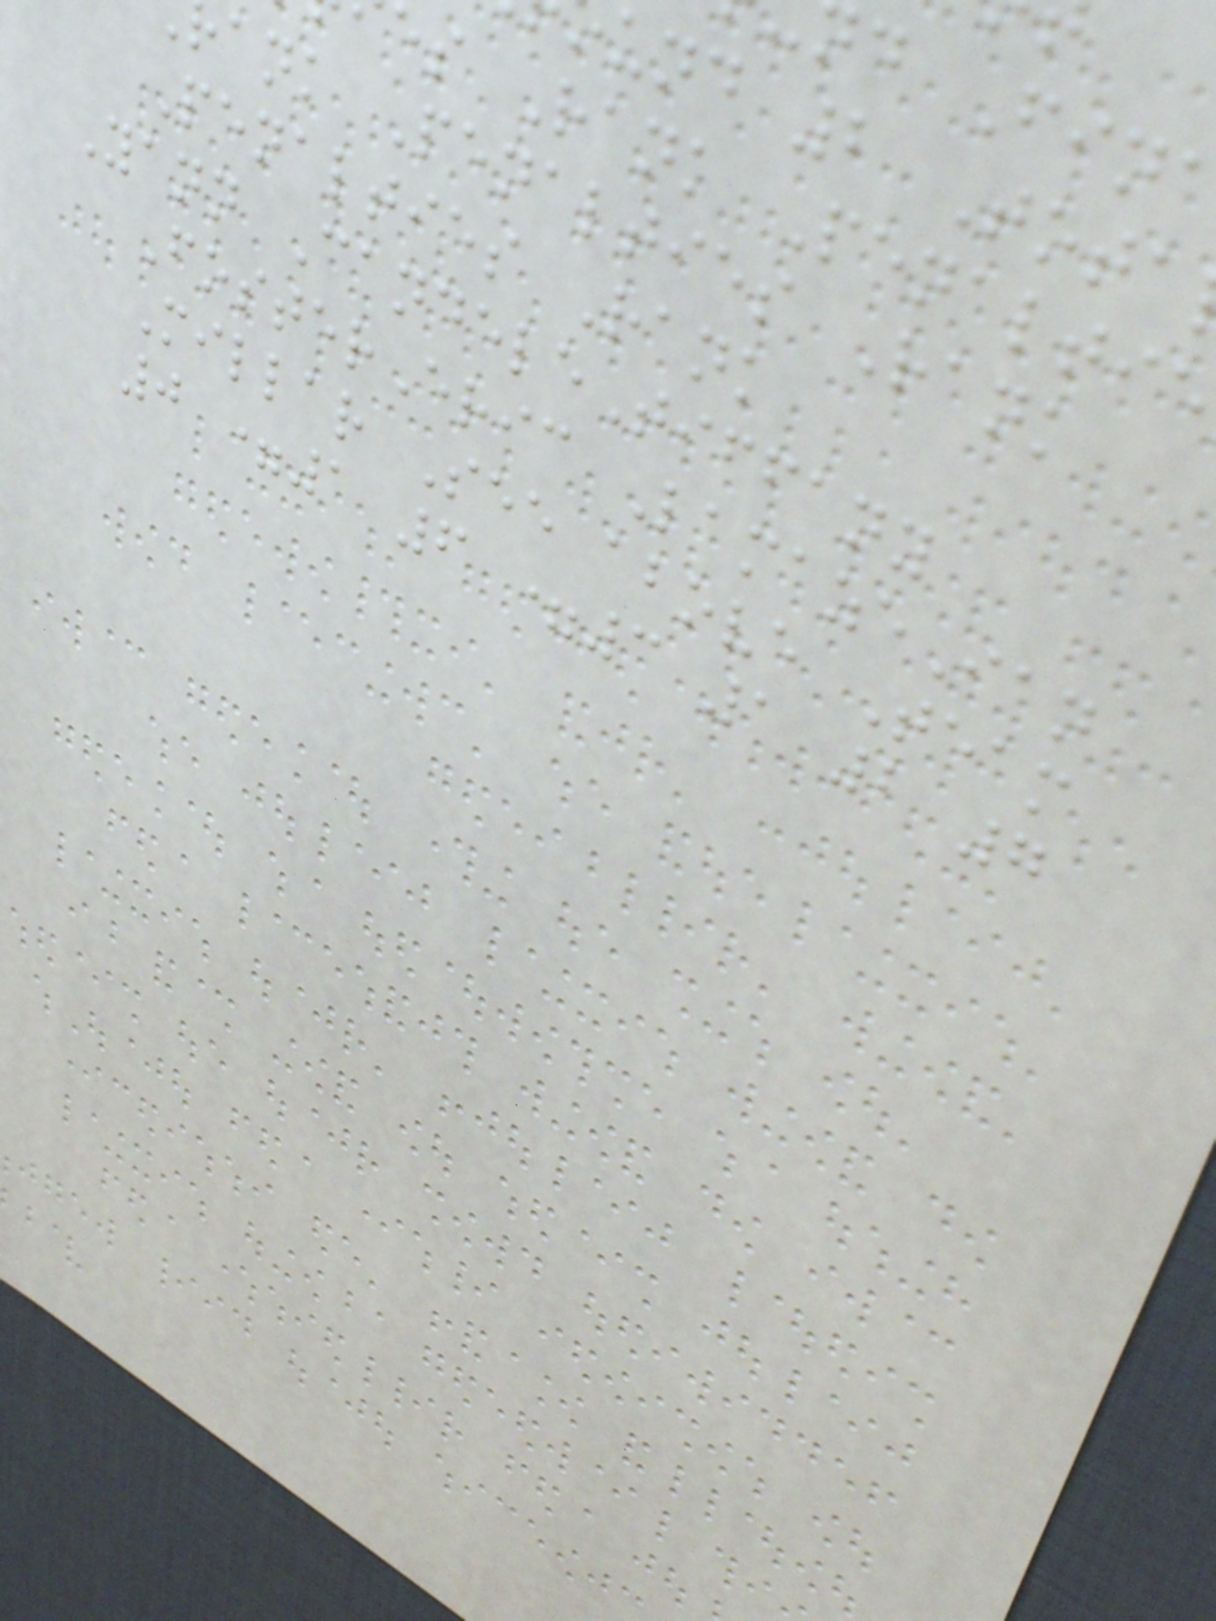d Fin
und 2 Tota
es Rank Penaltie
ank Penalties Rank
Penalties Rank
Yann CandeleTiffany
FosterEric LamazeIan
Millar See above Team
0 =1 6 =3 1 2 7
